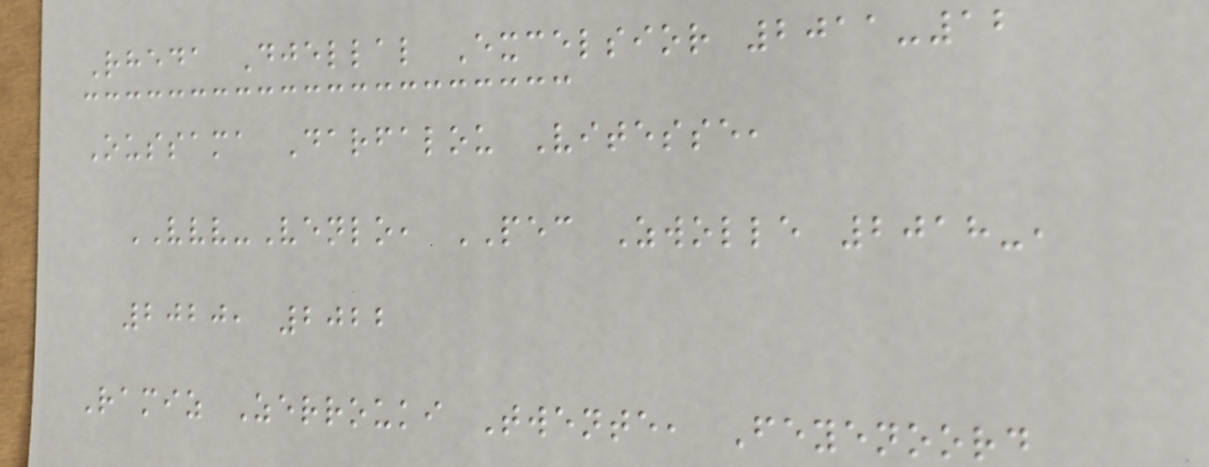Rheda Djellal Excelsior 2011-12
Oussama Darfalou Vitesse,
VVV-Venlo, PEC Zwolle 2018-,
2020, 2022
Ramiz Zerrouki Twente, Feyenoord
